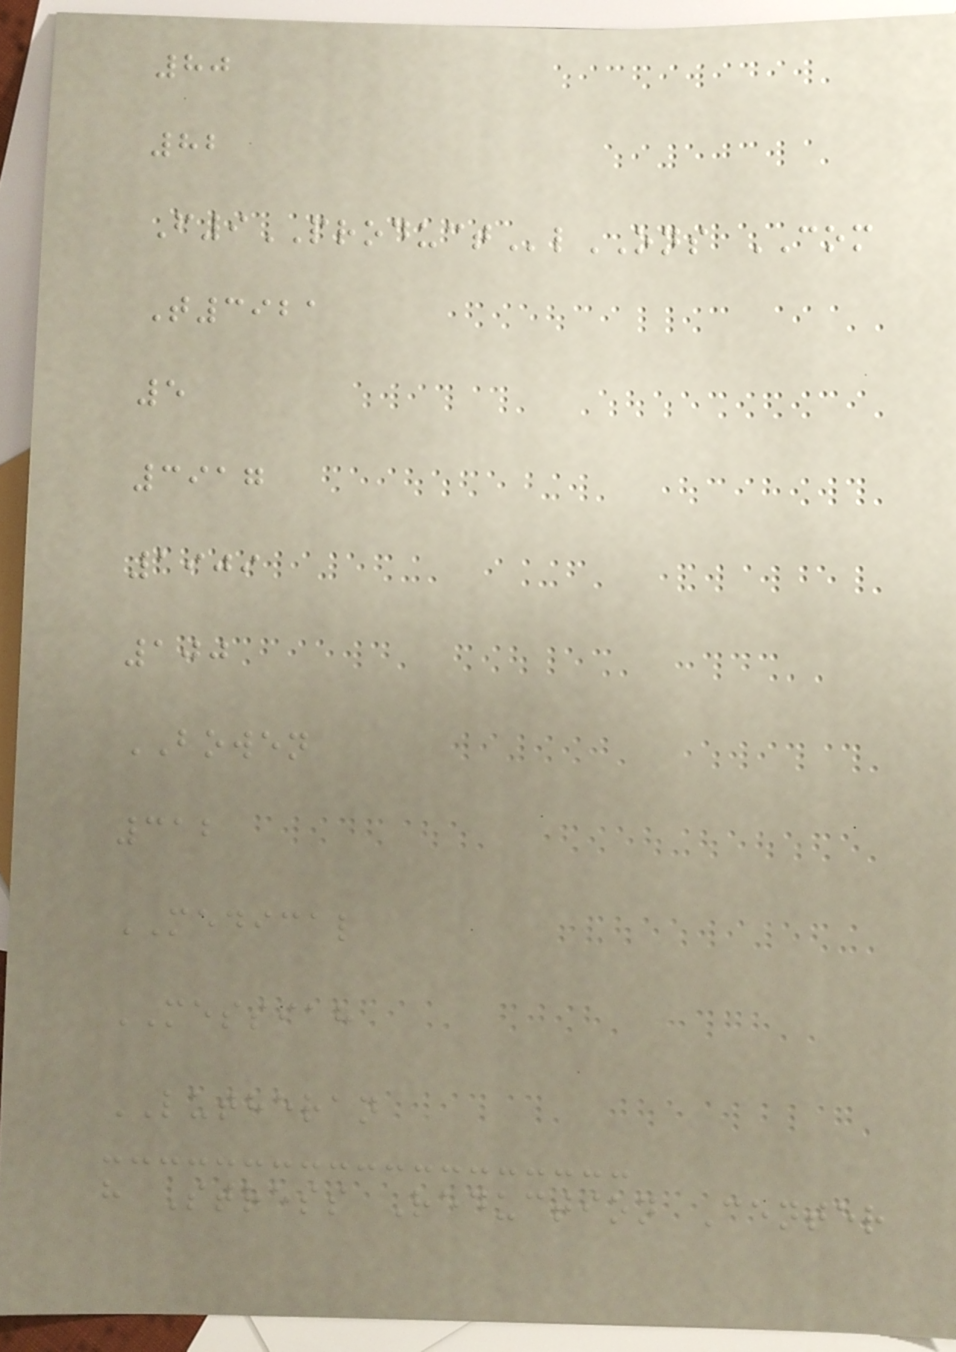80
82
F9PRODUCTlONS COM
T3921
5
3917
1909
100
BOWEN
312
MEDICAL
MESSIAH
LUTHERAN
h Stress Reduction Center
